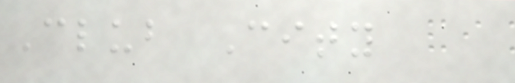Club City
